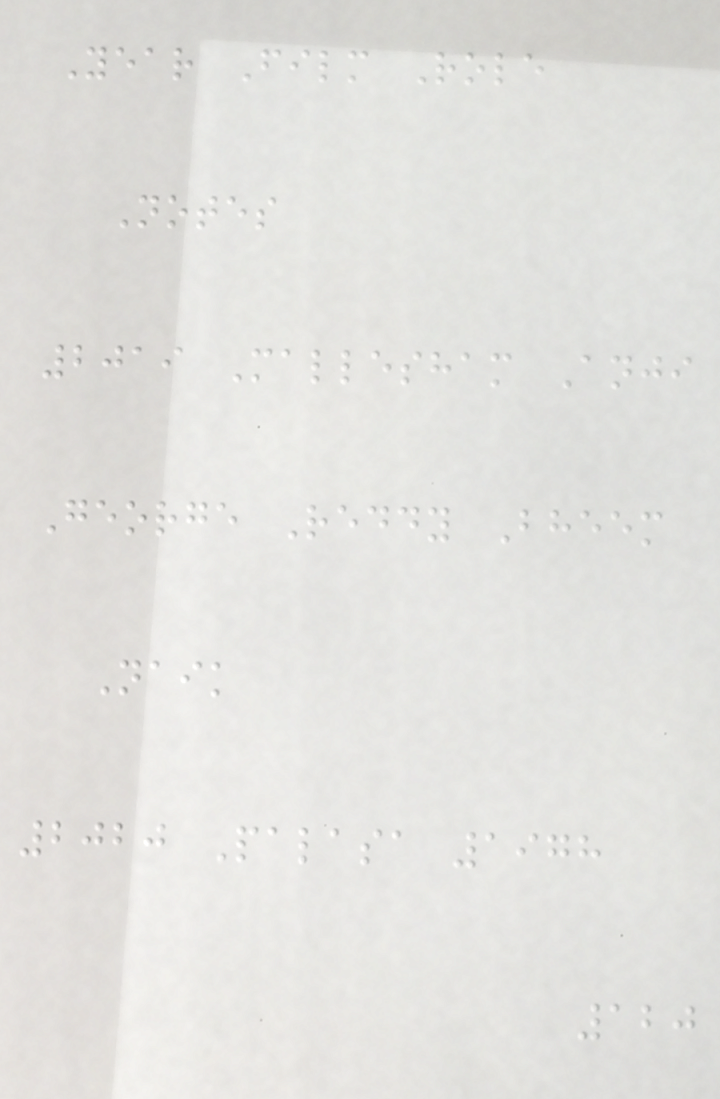Year Film Role
Notes
2019 Mallesham Anji
George Reddy Bheem
Naik
2020 Palasa 1978
120
